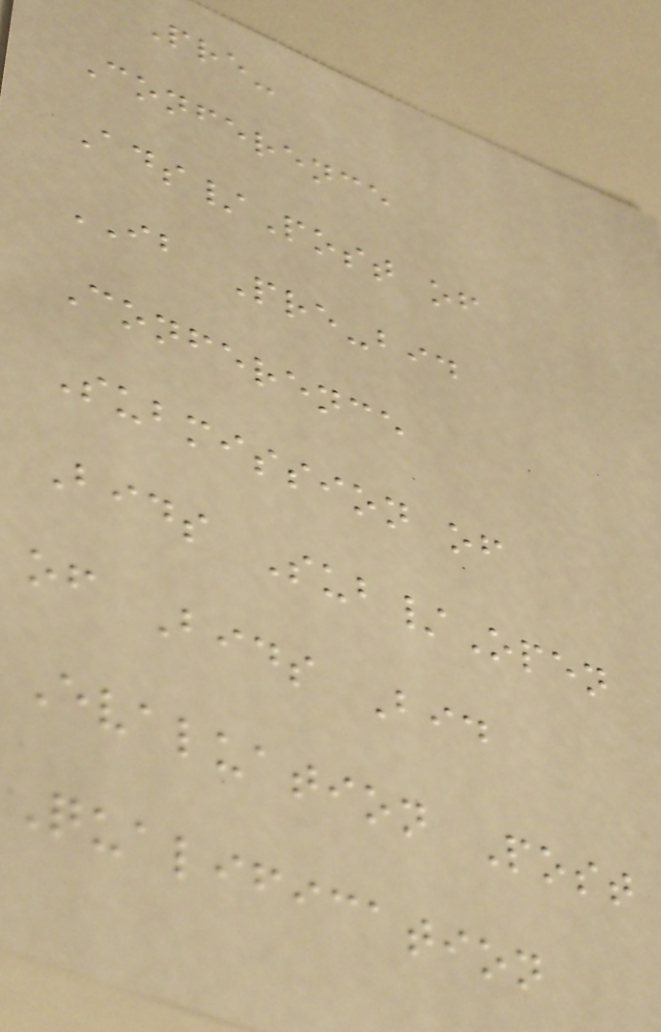Pre-
Conference
Ads/Post of
IB Pre-bid
Conference
Submission of
Bids Sub/Open
of Bids Bid
Evaluation Post
Qualification
